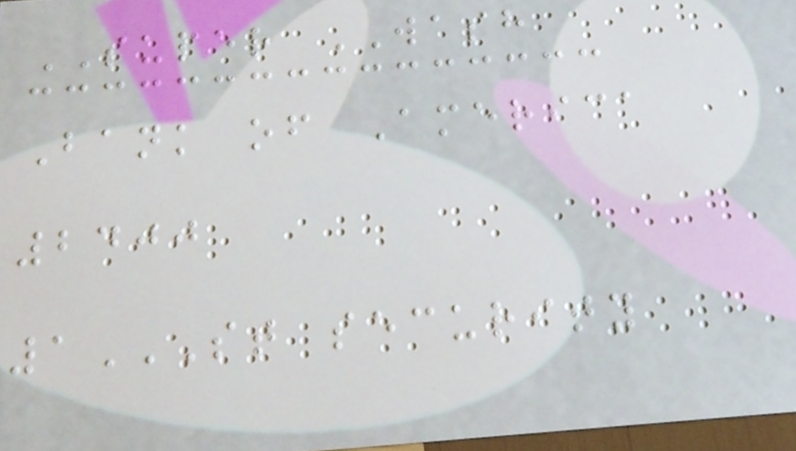SUPER WASH
Bank of America
2400
1ST SECURITY
